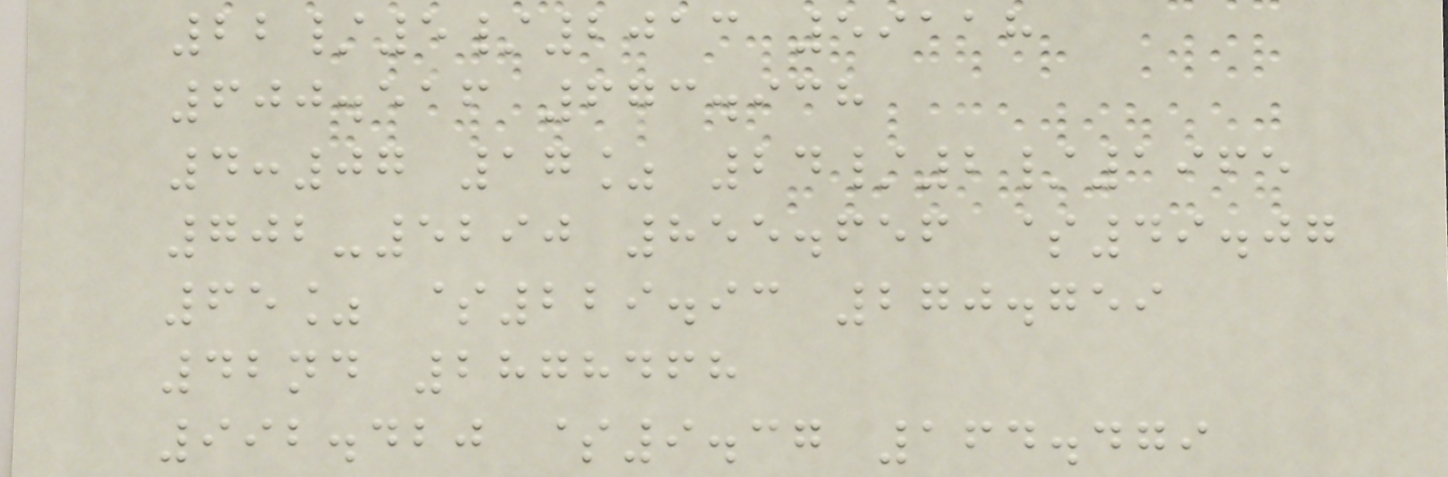22/5/2013 59118
600.516 673.938
4:07 17% 24/2/1965
702-5290 855.656 $49.07
65% $229.93 270.759
42nd 2878468
992.420 $9.37 164.479
